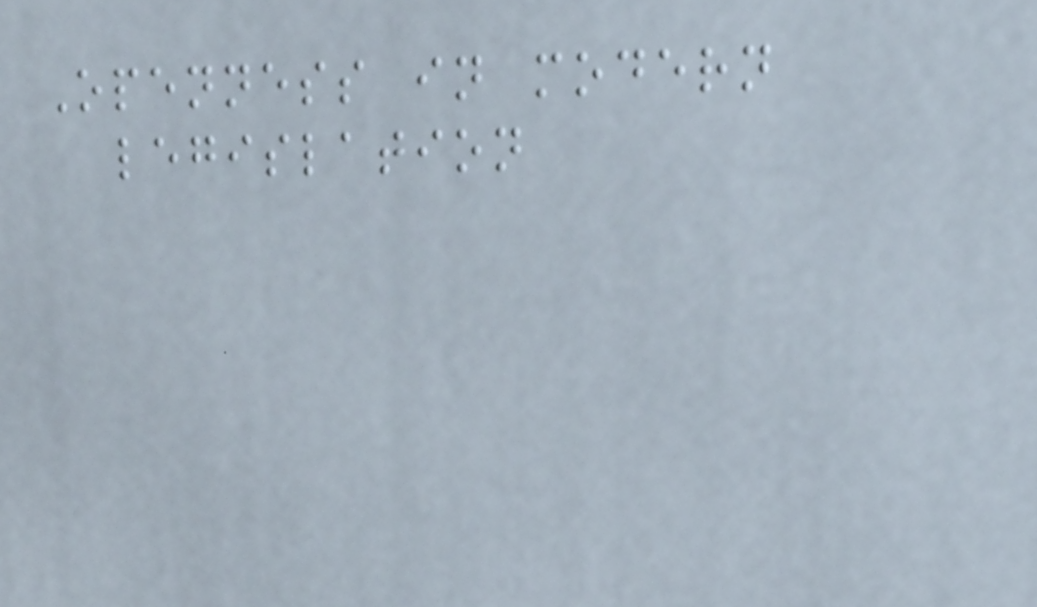Openness in modern
legislation
